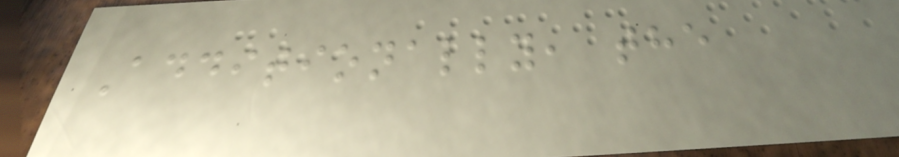Additionally, the
